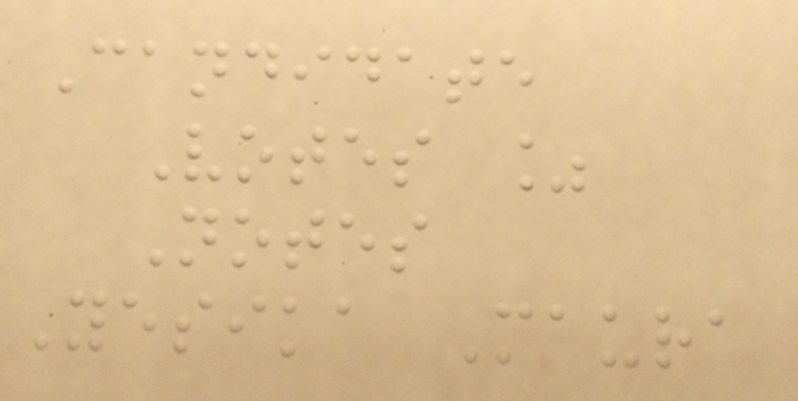Candidate
Votes %
Notes
Yesika Maura
